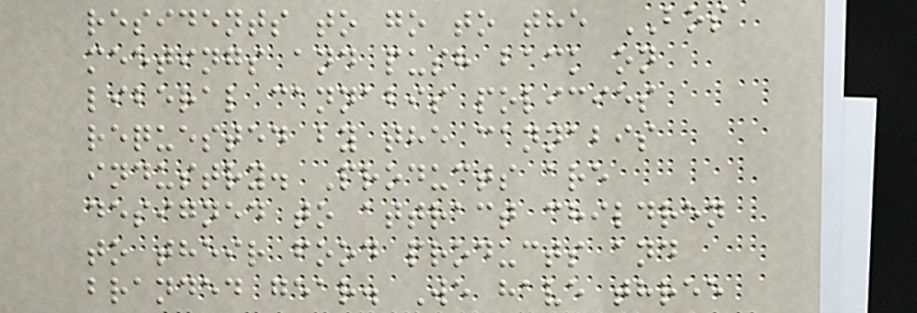residents to go to the BOS
meetings and push back on
liberal cannabis policies
requested by the cannabis
industry. Products are
designed to attract children
to their food products and
branded gear. We have three
